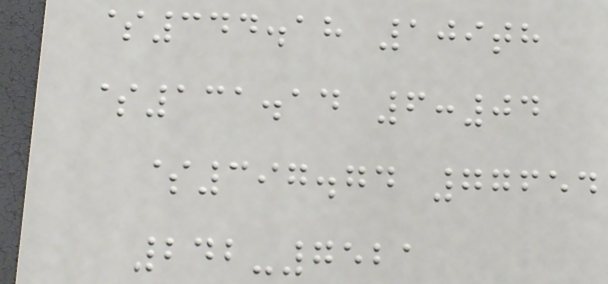$344.18 109th
$131.14 6:04
$397.74 77654
242-7521
